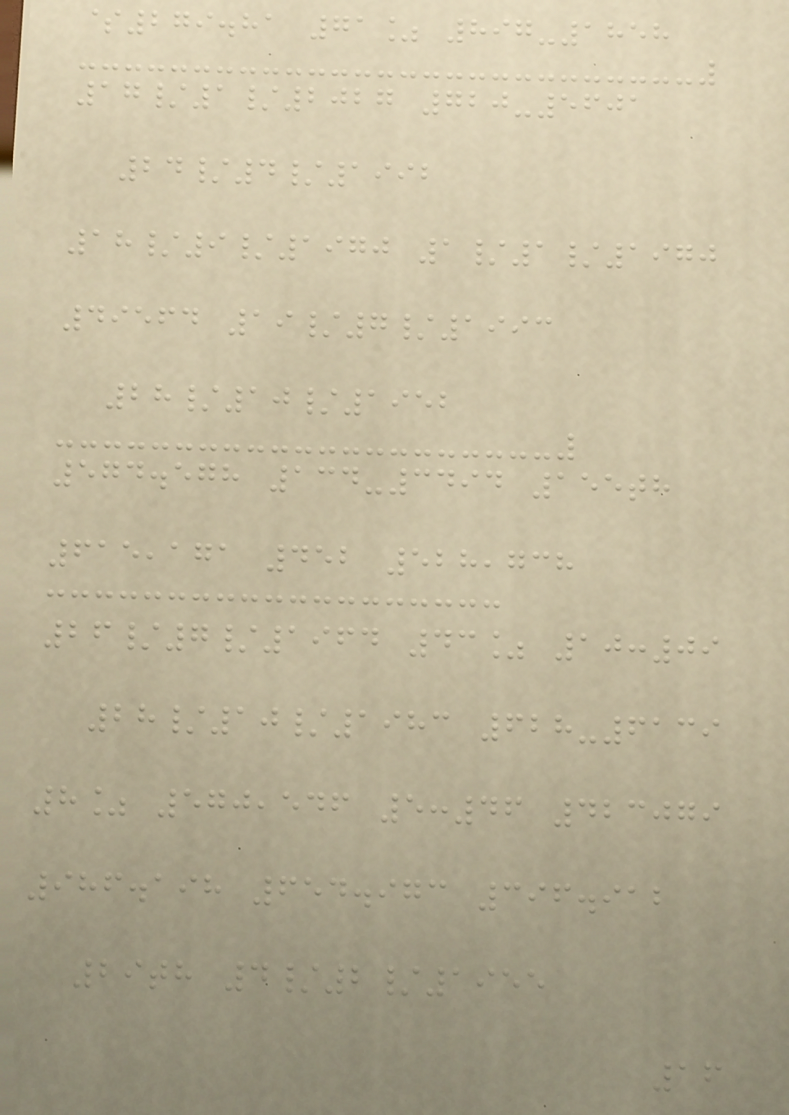$279.81 71% 897-1858
17/1/2027 720-5601
24/4/1992
18/9/1970 1/1/1970
49564 19/7/1993
28/10/1952
574.578 134-3494 155th
615,171 452 528,738
26/7/1964 43% 10:09
28/10/1983 628-6139
8% 570,546 5:46 423079
986.198 654.973 396.912
29th 4/2/1955
16
